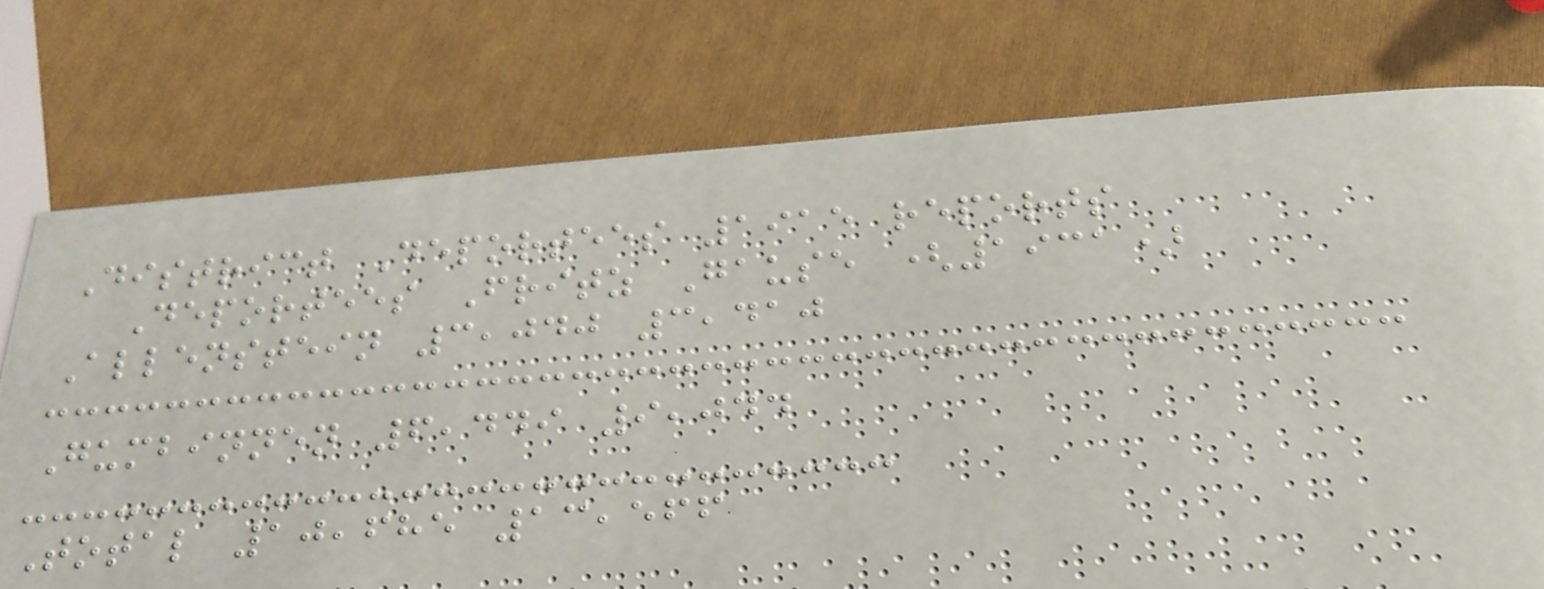District Deportees 1915 reports
Deportees Fritz Gause (1931)
Allenstein 3,040 3,410
Gumbinnen 6,449 9,044
Total 10,685 13,566
